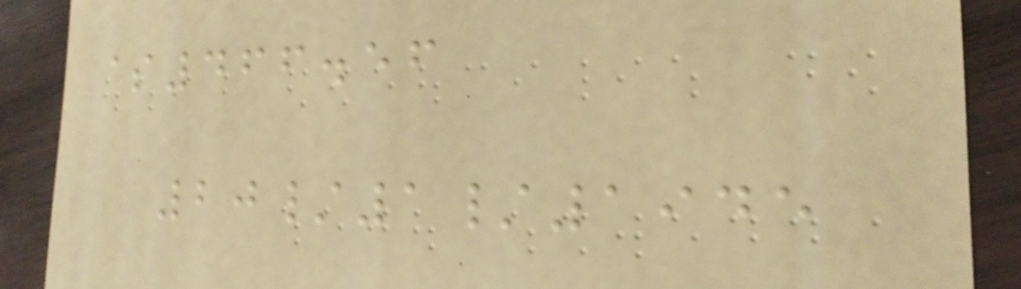$466.56
20/1/1945
